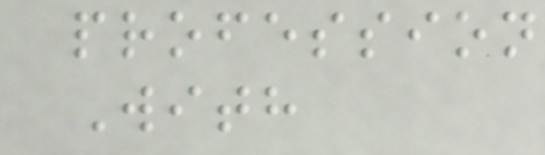profession
With
